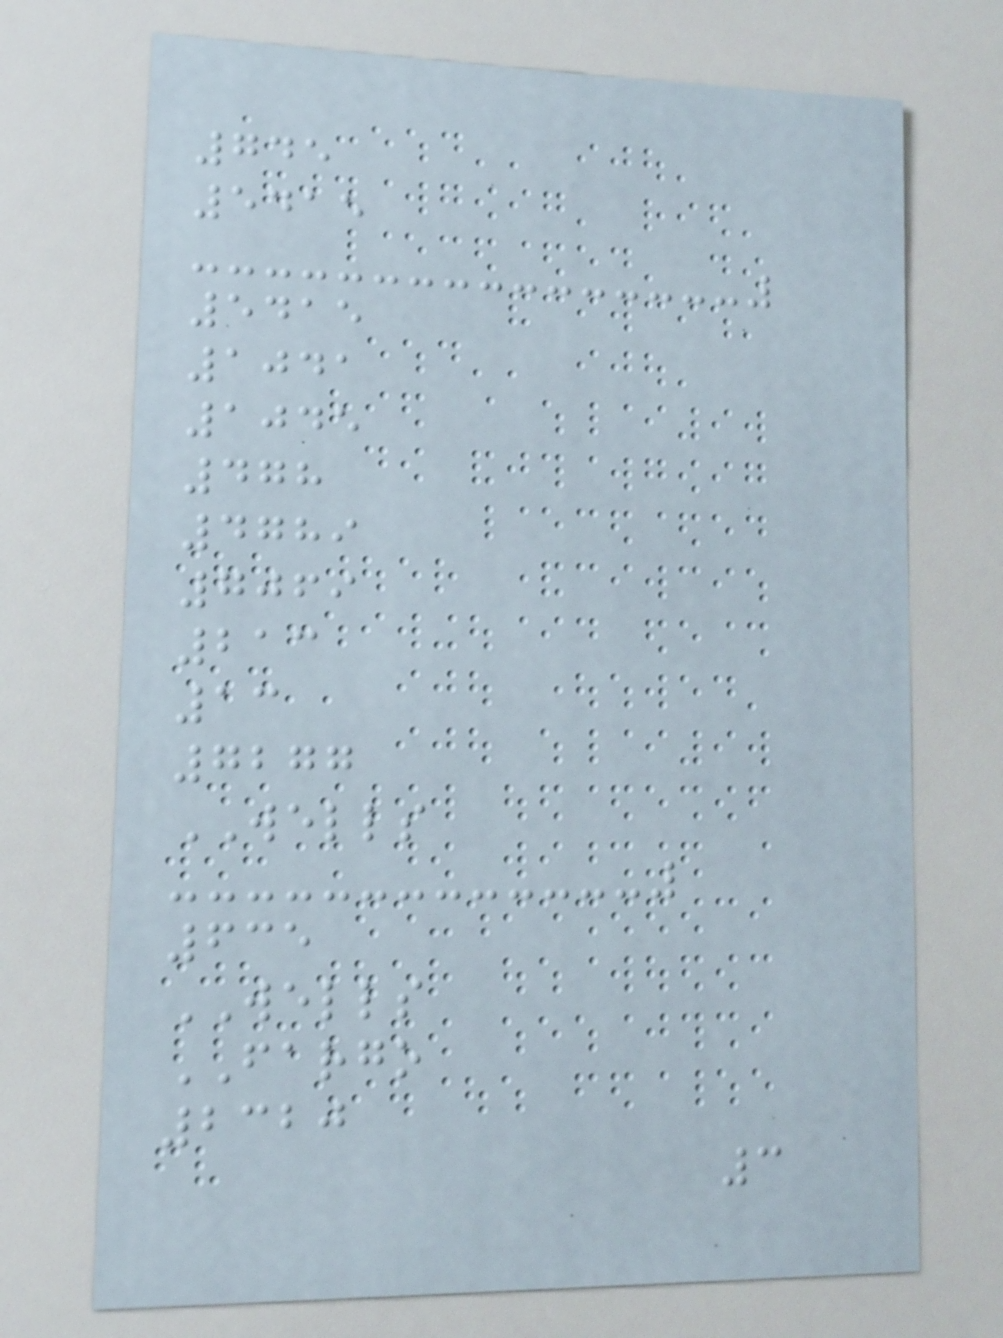745
5415
5415
1041
1045
478
4789
7069
213
13
7277
WELLS
635
WELLS
FARGO
2320
3
